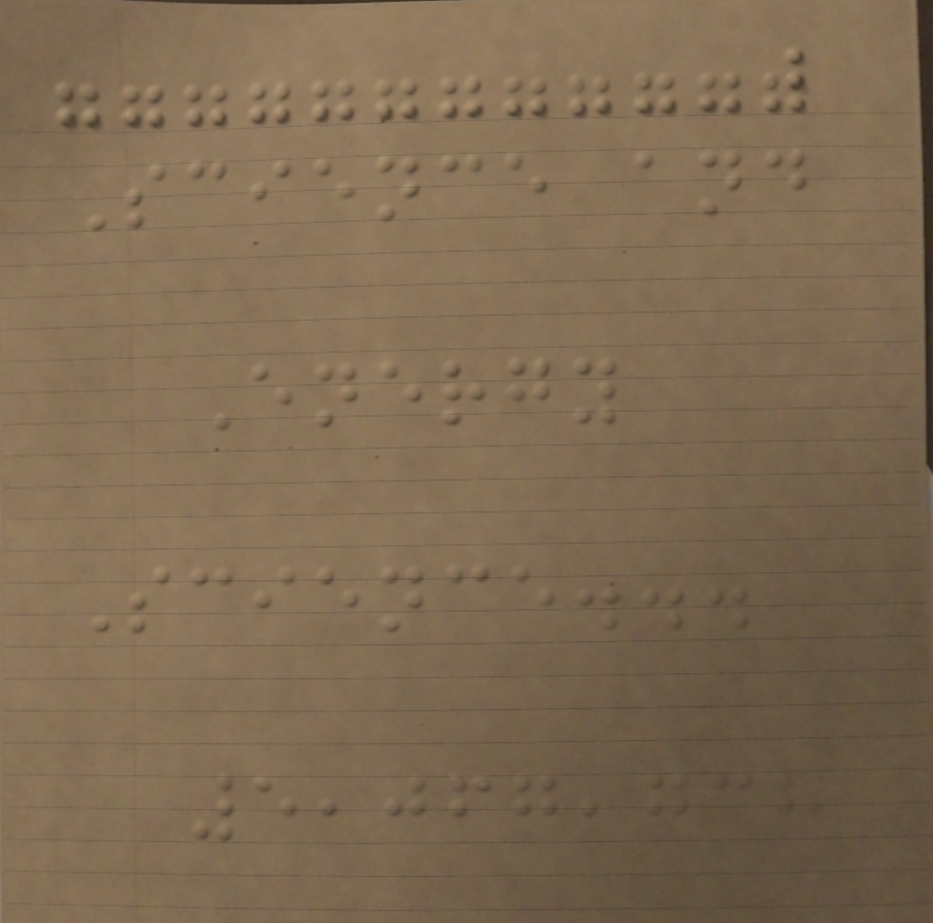Science and
Energy
Science...
5,067,738
